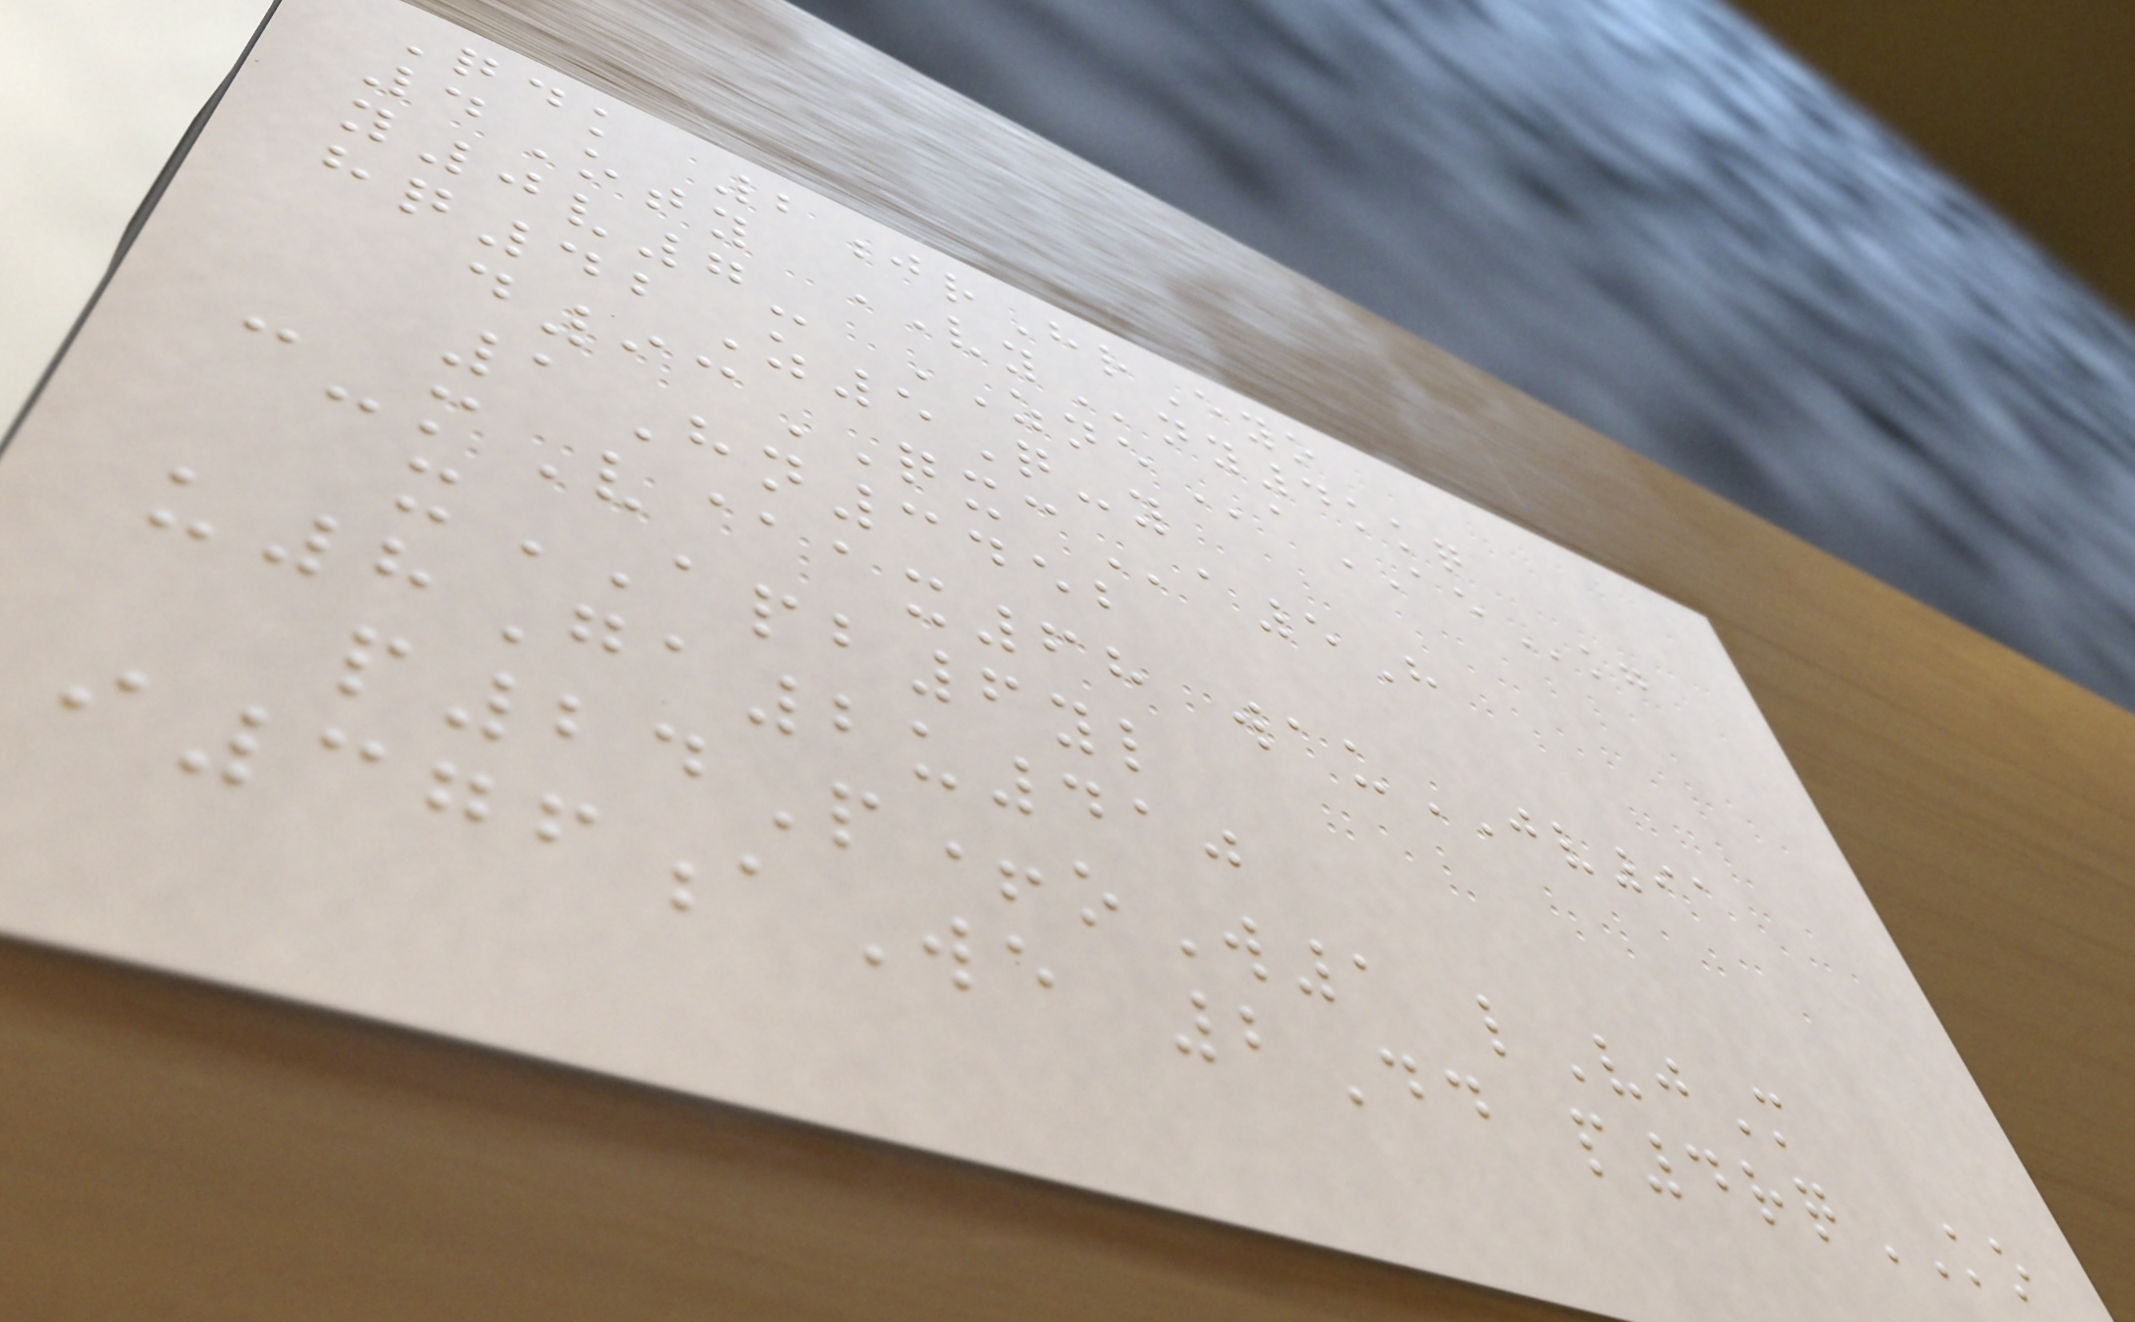Qdk 2jrHrEyo
4Oty VYny4kkq
y0v7- ZNEaAEkg
hq42Z5Q-y
d93QXCa5H
1Hn3452
c-mV@ax68 wauJV91
xAPB6yl
u8Ga2u410
p24P+oW1 lVjM
i376aWe 2Dd p4rqKO
